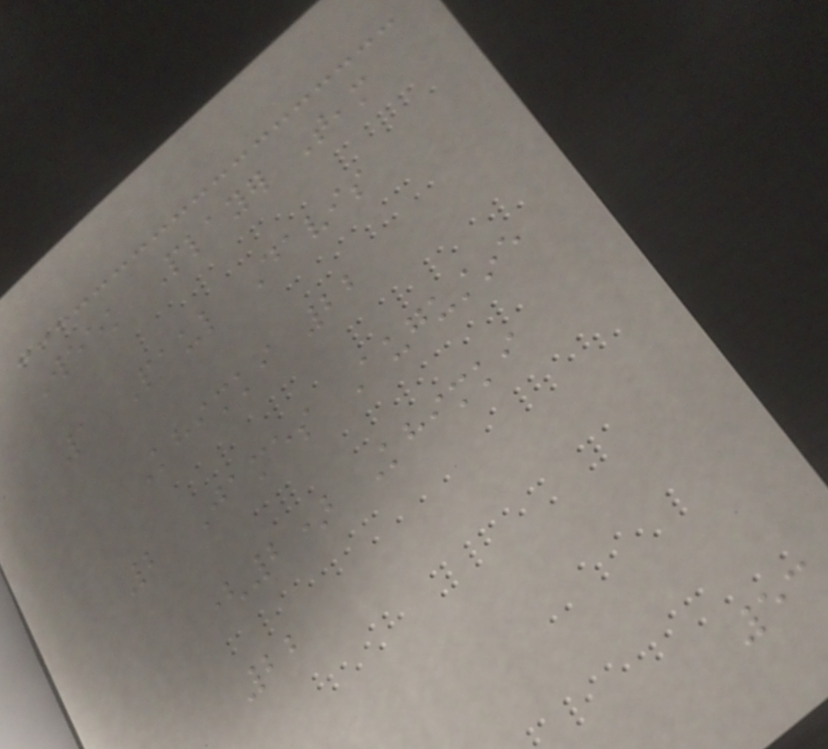Week Player Team
1 Paul Davis
Khimki 22
2 James Augustine
(2) Khimki
22
53
